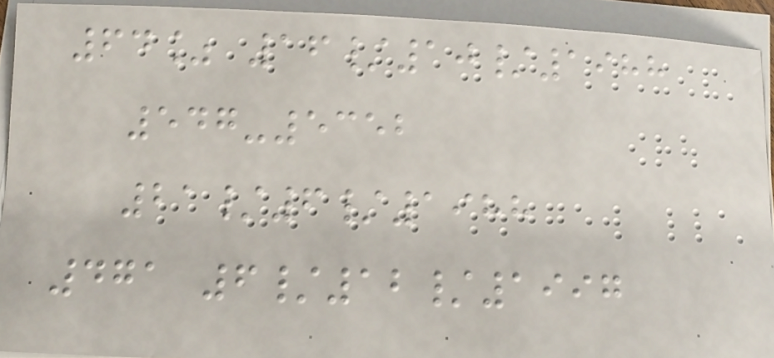64% 16/10/1988
547-5352
21/6/1988
471 6/12/1997
